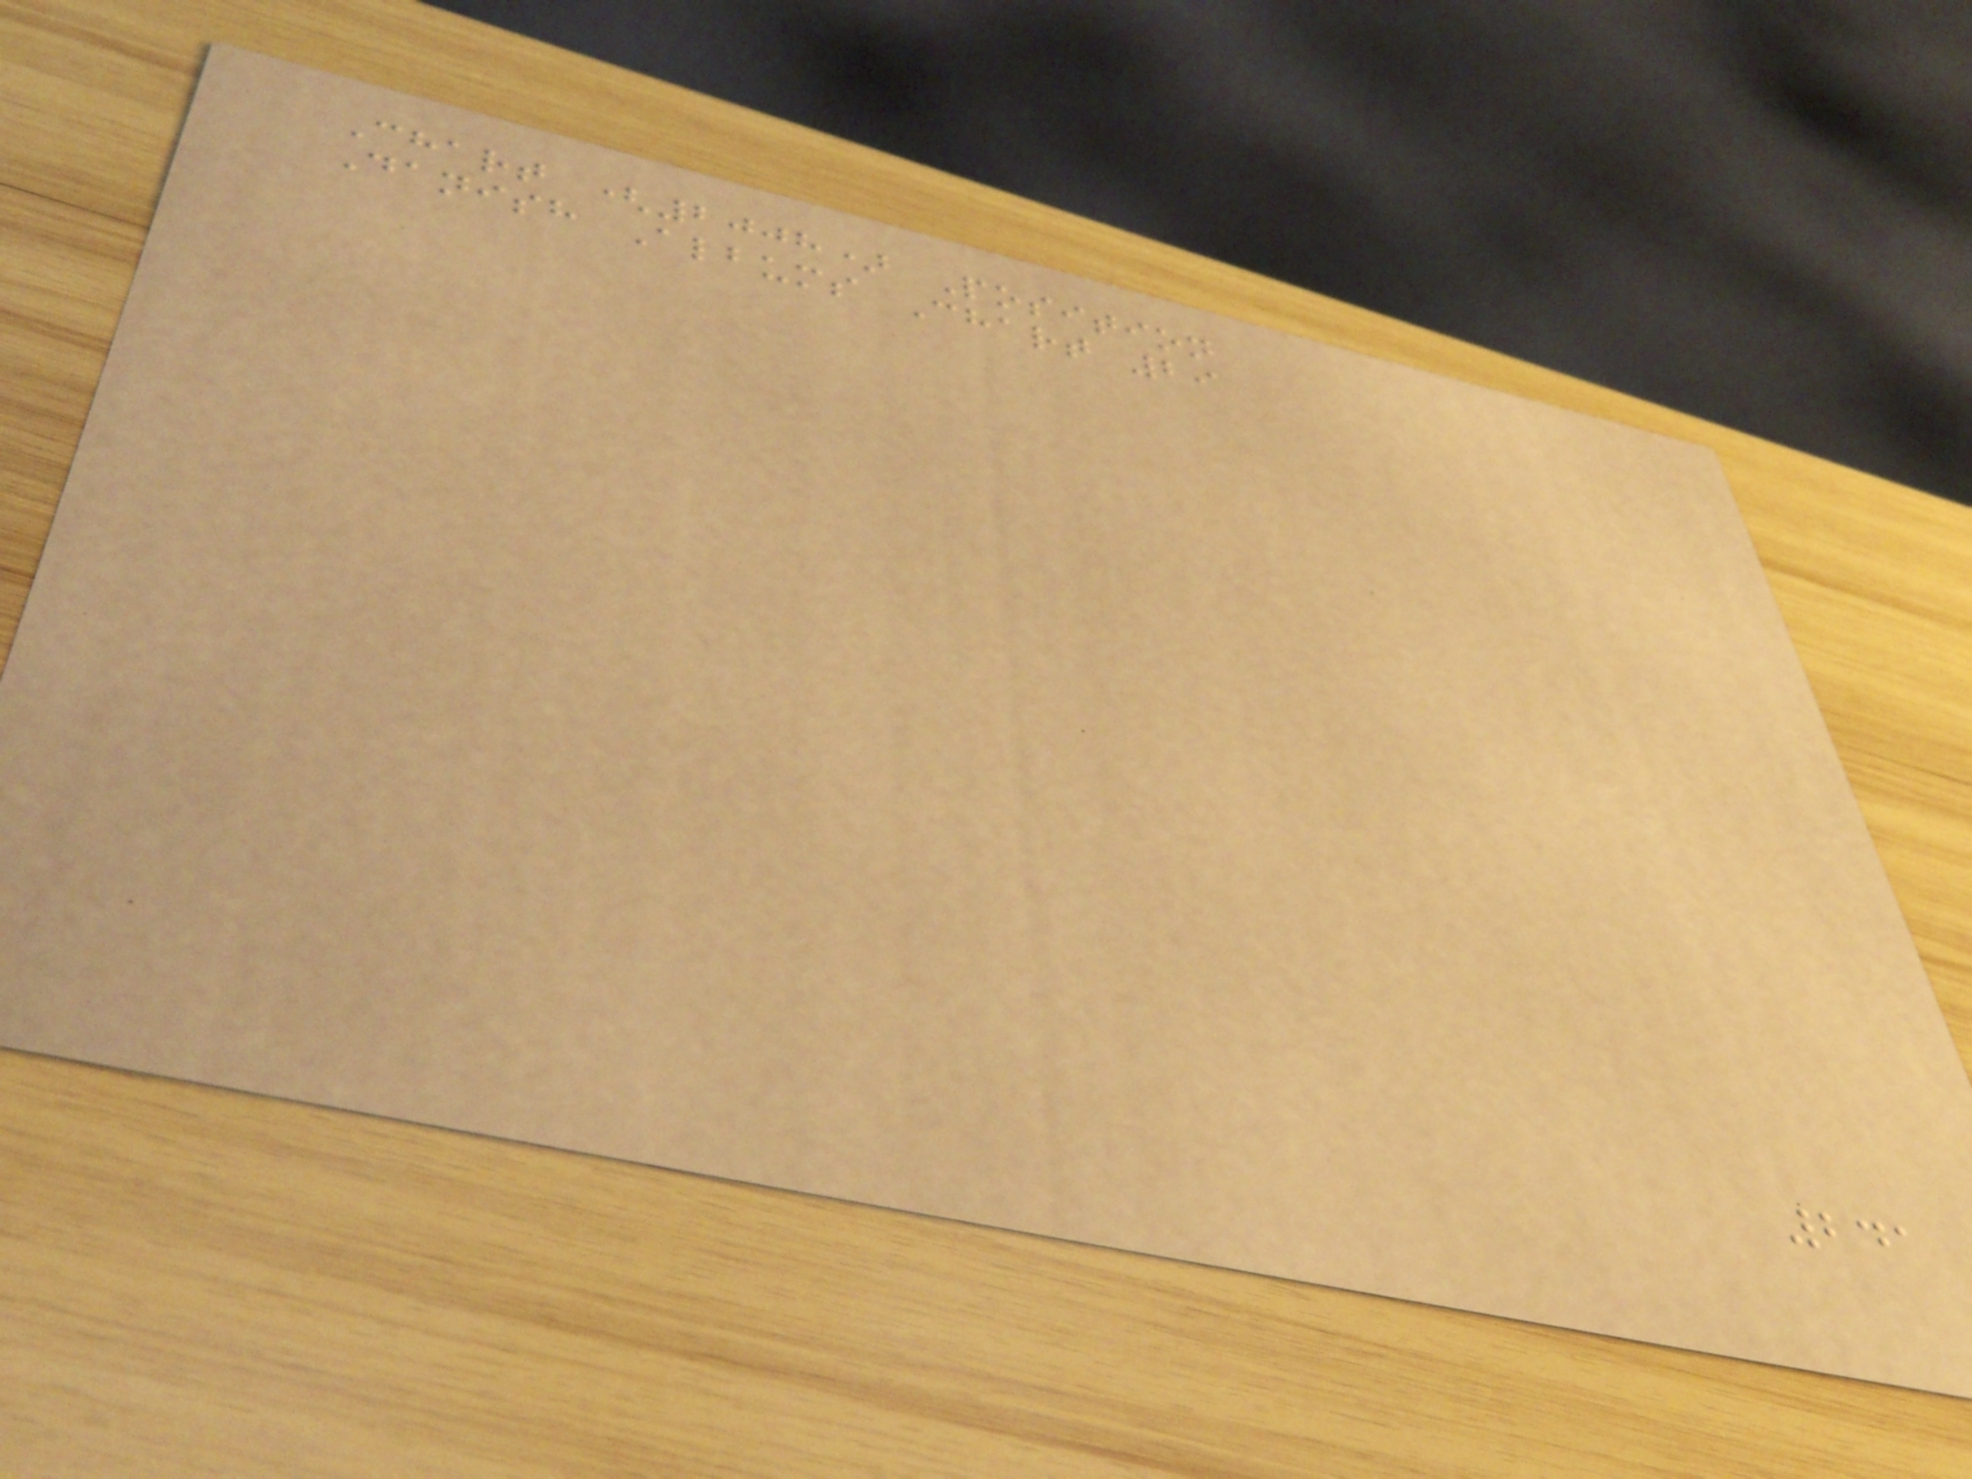Chart (2008) Position
Danish Albums Chart 29
241
